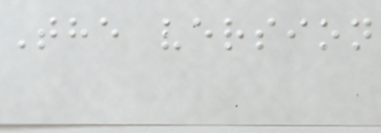The version
